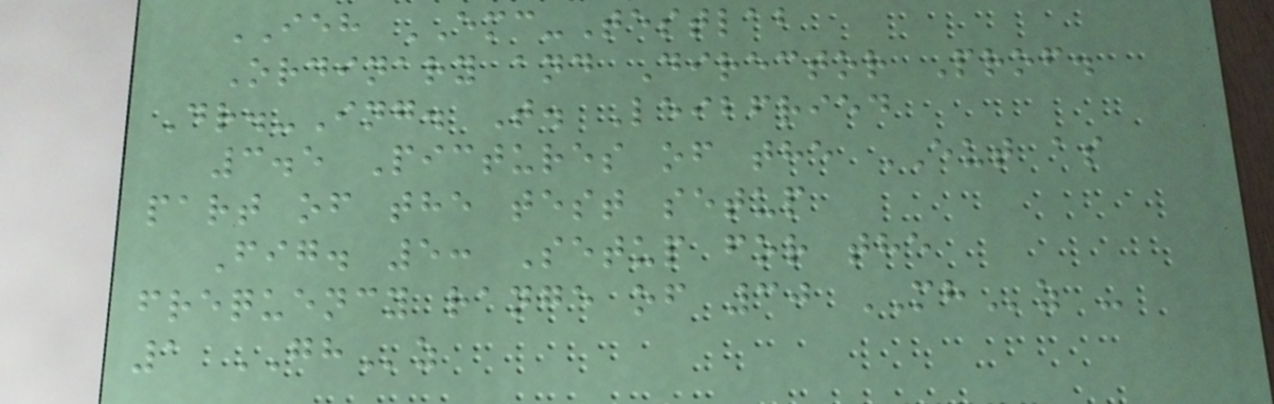IEH EMC-Testlab
Ordinary and Director Prof.
Dr.-Ing. T. Leibfried
3.5 Pictures of the EUT as
part of the test setup
Fig. 5: Setup for the
frequency range of 30 MHz -
1 GHz
